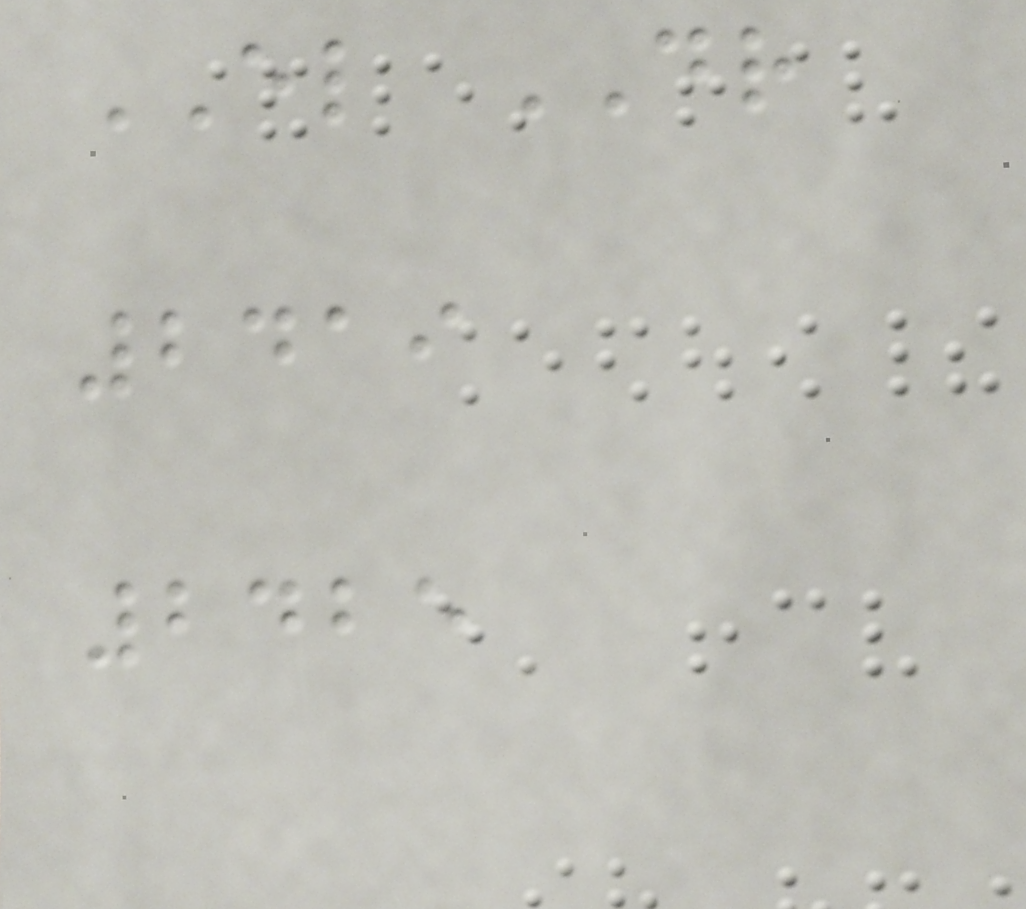EL DR
2419
2425
